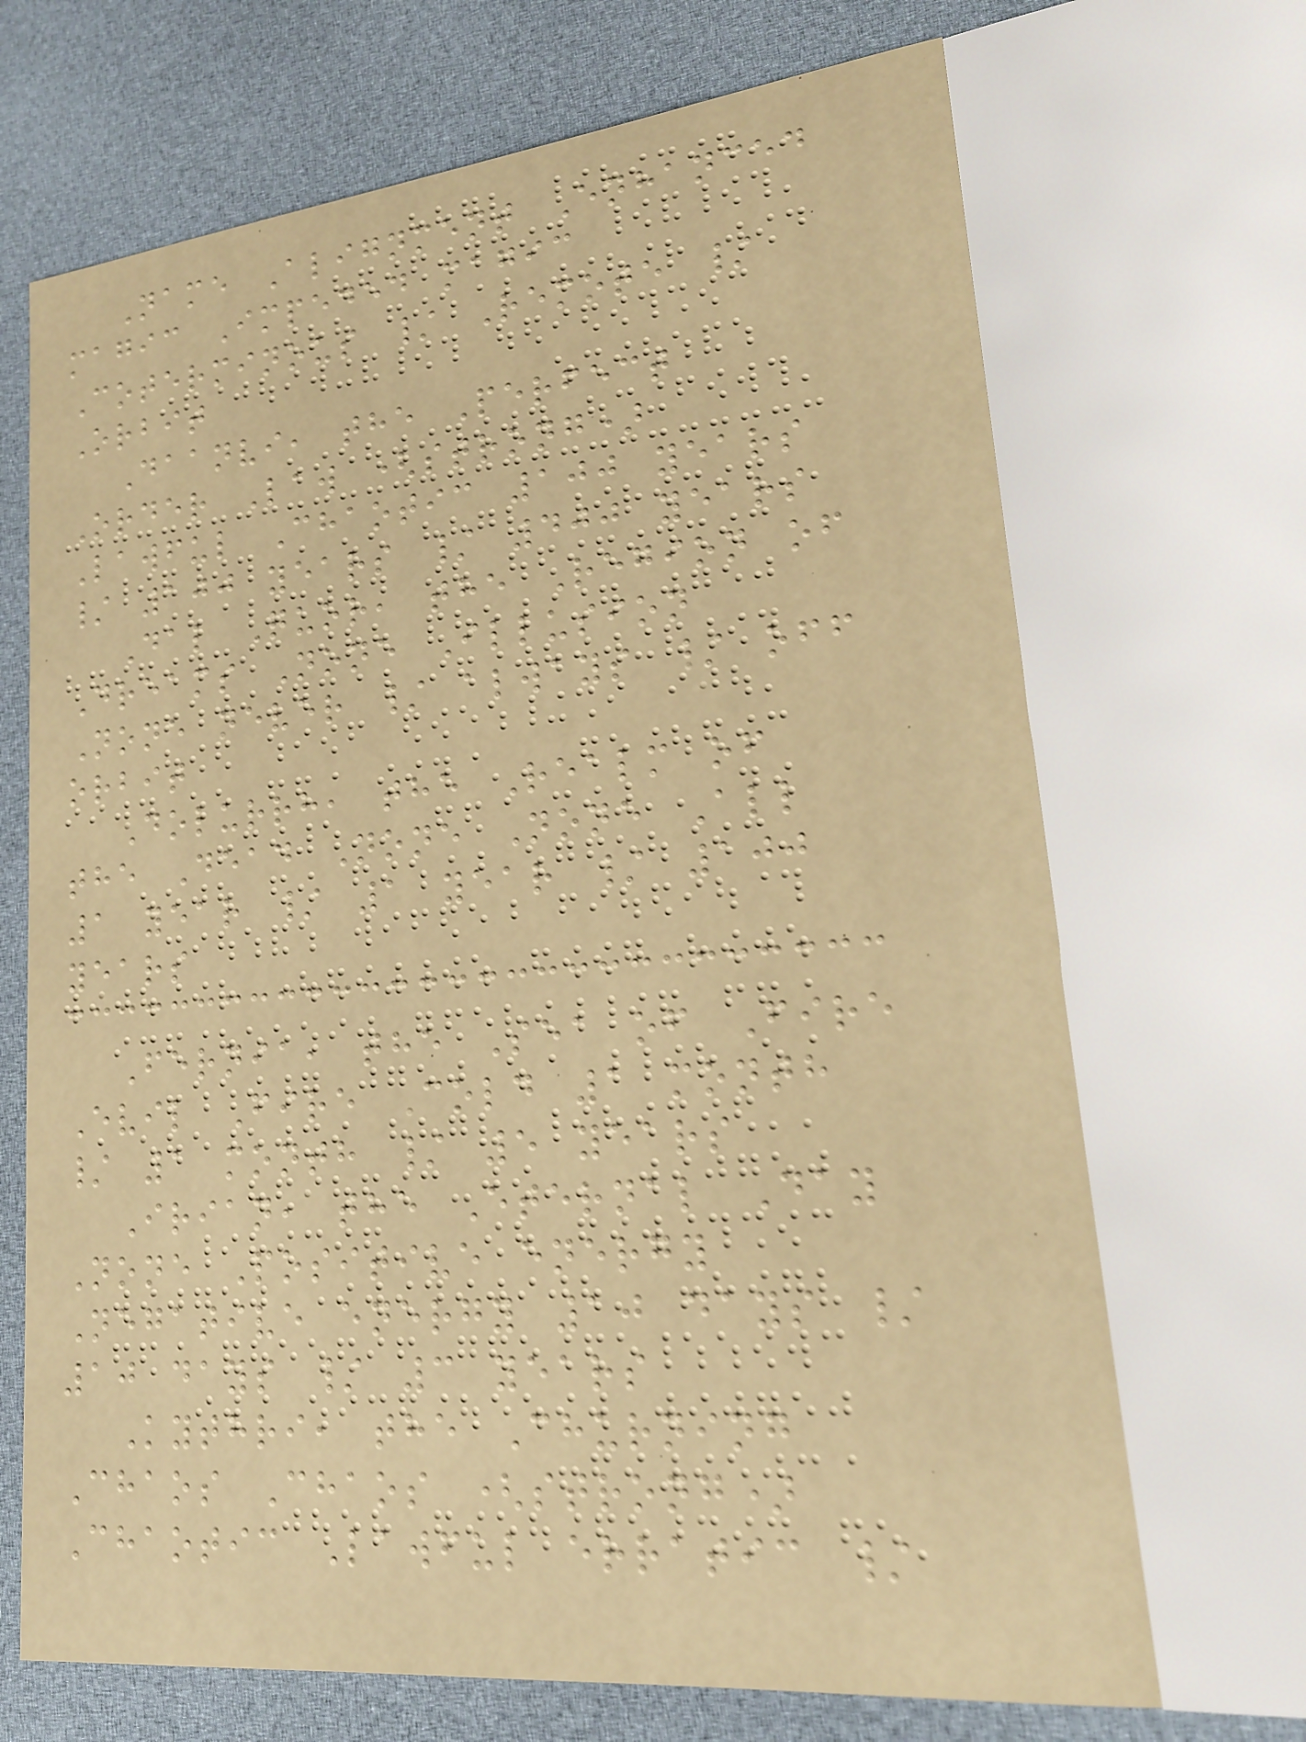Name Alignment Enhanced
magic Impeded magic
Coterminous / Remote /
Orbit
Daanvi, the Perfect
Order Law (strong)
Lawful Chaotic 100 years
/ 100 years / 400 years
Dal Quor, the Region of
Dreams None Illusion
None never / always / off
orbit
Dolurrh, the Realm of
the Dead None None All
1 year / 1 year / 100
years
Fernia, the Sea of Fire
Evil Fire Cold 1 month
/ 1 month / 5 years
Irian, the Eternal Day
None Positive energy
Negative energy 10 days /
10 days / 3 years
Kythri, the Churning
Chaos Chaos (strong)
Chaotic Lawful erratic /
